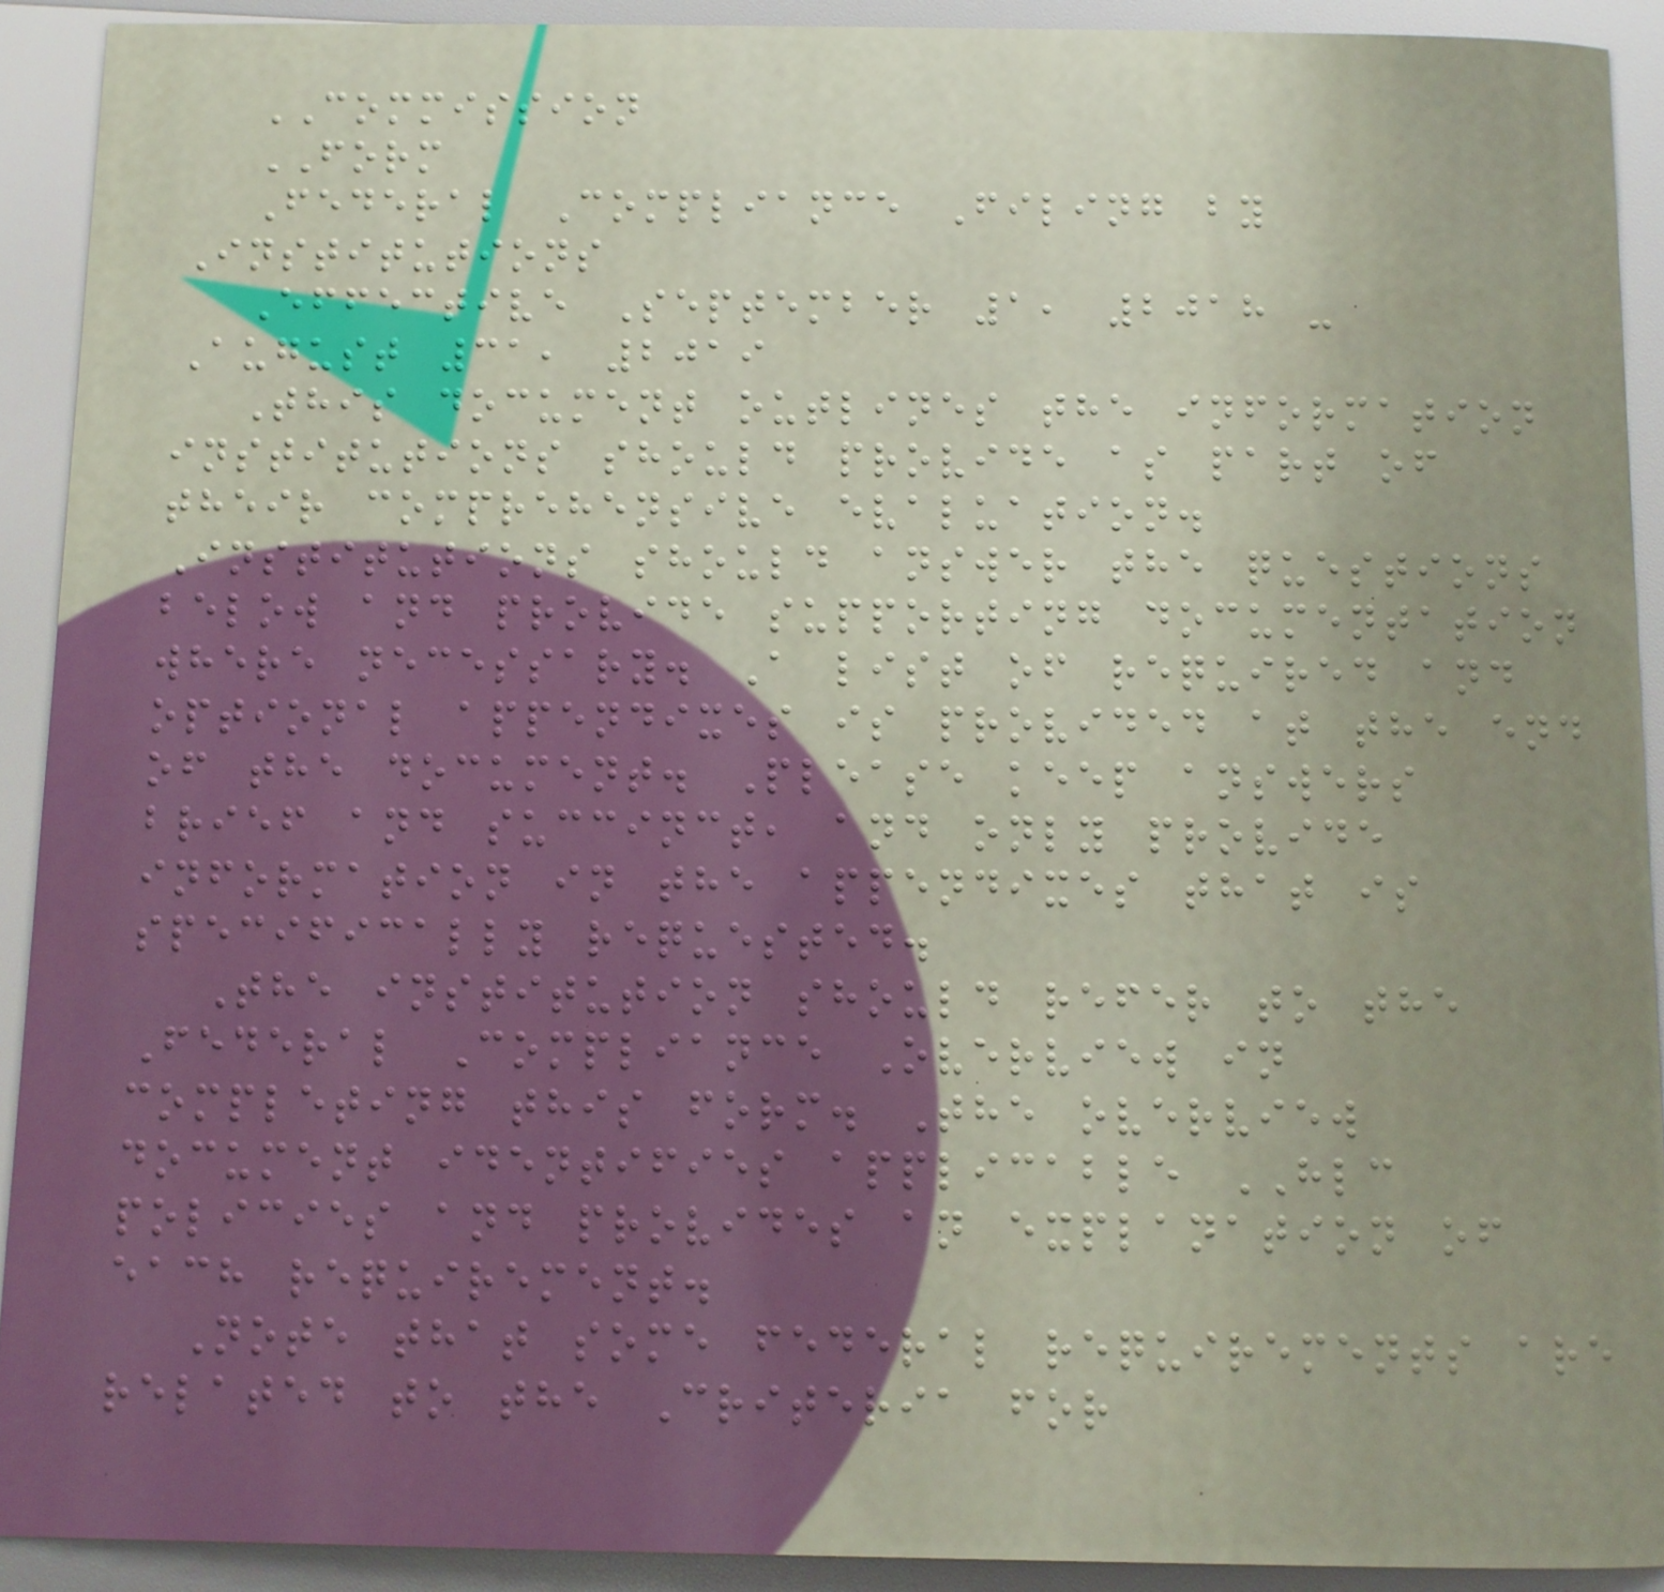COMMISSION
FORM
Federal Compliance Filing by
Institutions
Effective September 1, 2018 -
August 31, 2019
This document outlines the information
institutions should provide as part of
their comprehensive evaluation.
Institutions should answer the questions
below and provide supporting documentation
where necessary. A list of required and
optional appendixes is provided at the end
of the document. Please keep answers
brief and succinct, and only provide
information in the appendixes that is
specifically requested.
The institution should refer to the
Federal Compliance Overview in
completing this form. The overview
document identifies applicable HLC
policies and provides an explanation of
each requirement.
Note that some federal requirements are
related to the Criteria for
